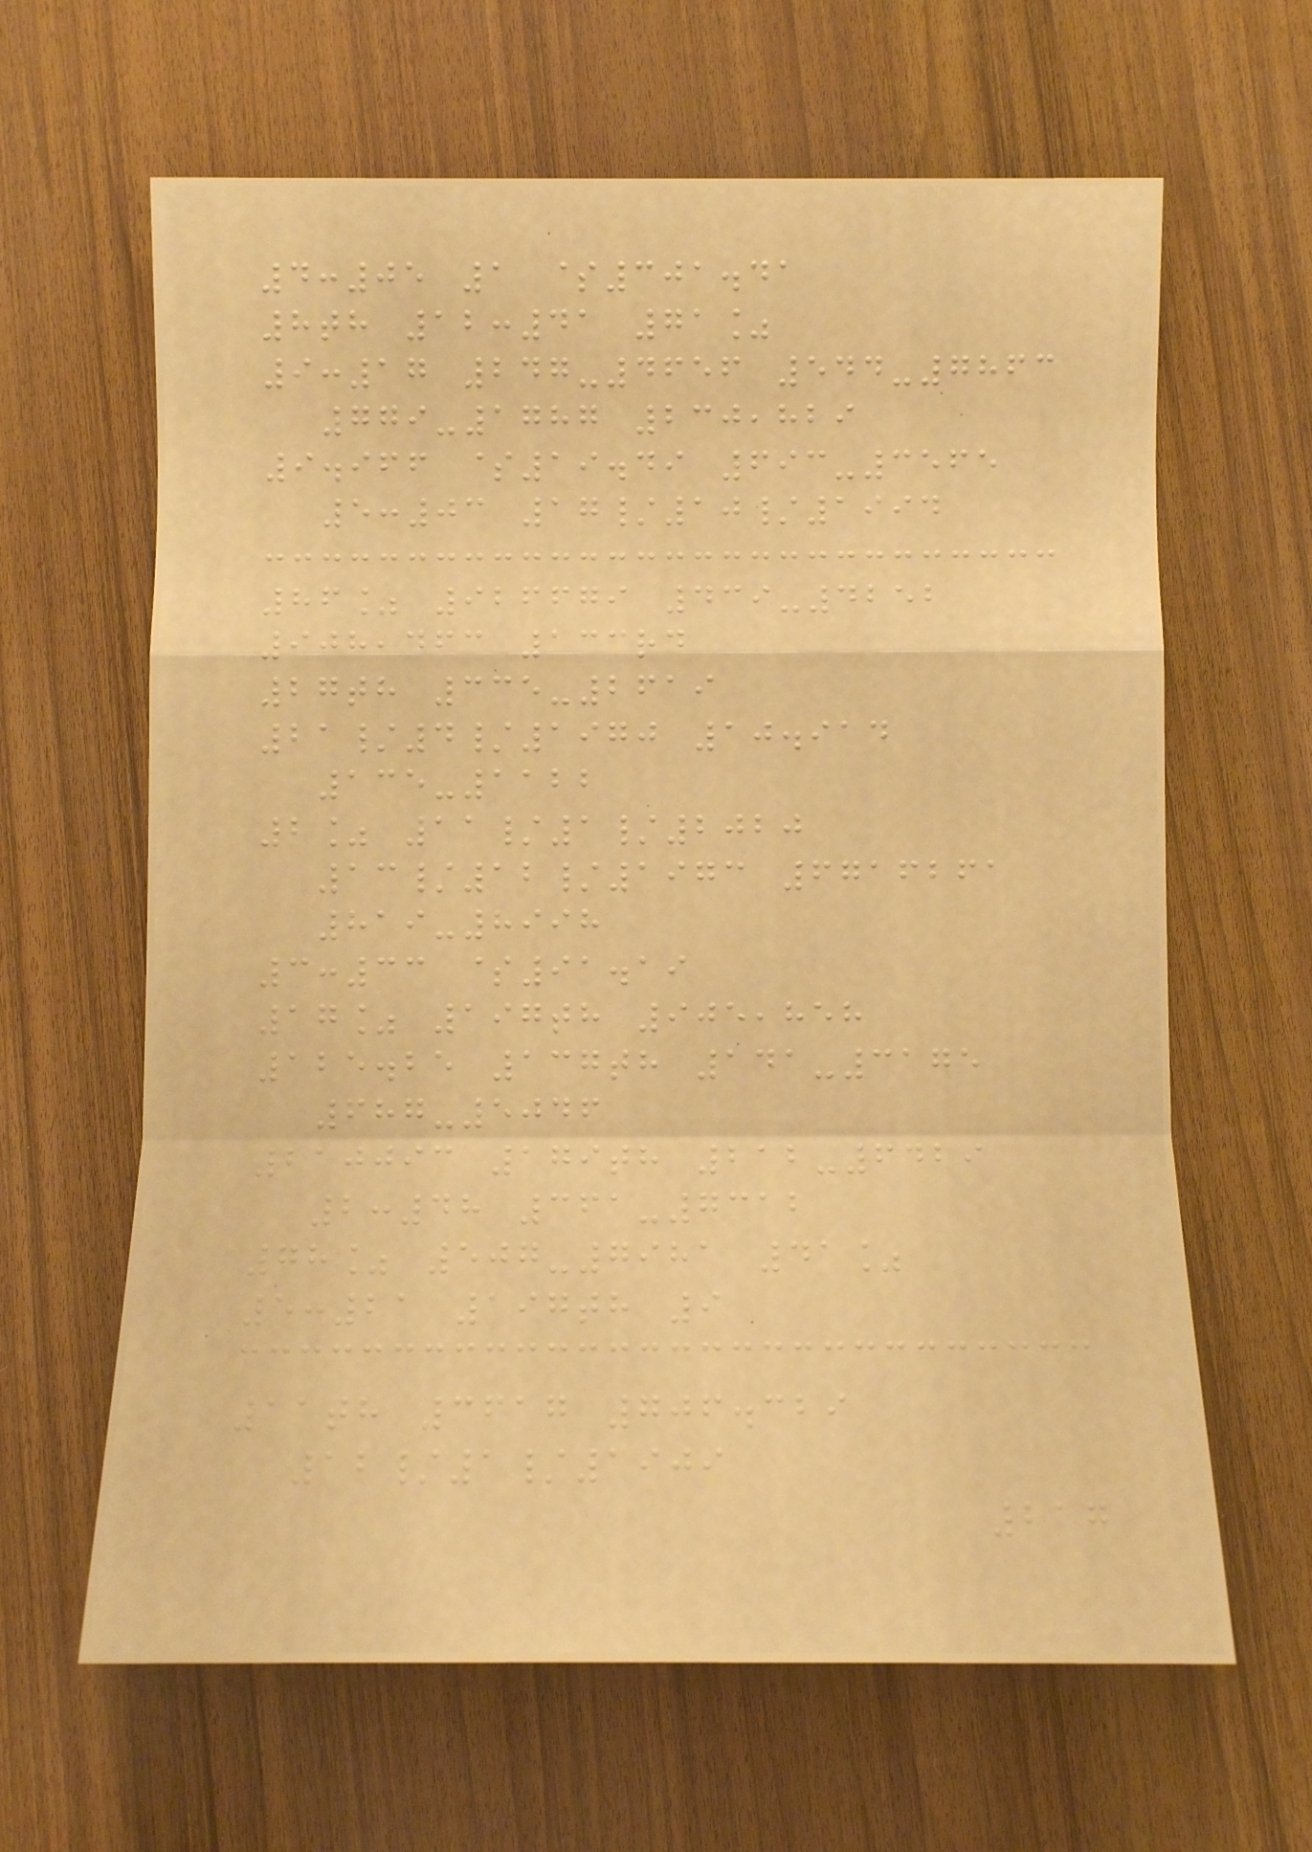4:05 1 $301.41
8th 12:41 71%
9:17 247-4656 544-7863
779-1787 230,829
9.966 $19.49 693-3565
5:03 17/10/1994
86% 926679 439-4252
908,463 133rd
27th 335-2619
21/4/1970 10.914
135-1122
2% 11/1/2020
13/12/1973 6716261
819-8998
3:33 $91.19
17% 197th 905,858
125.25 137th 141-3175
687-5046
210093 179th 212-6429
2:48 361-7312
78% 507-7981 41%
5:21 197th 9
11th 3617 706.329
12/1/1909
217
